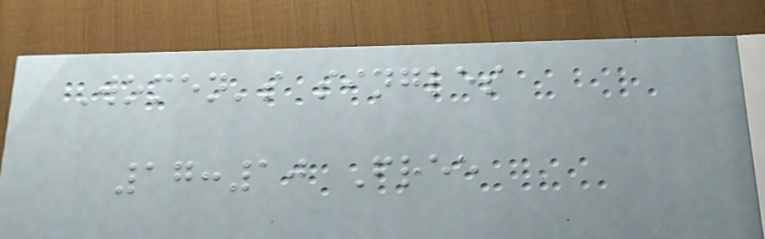Women's singles
17:10 Free
